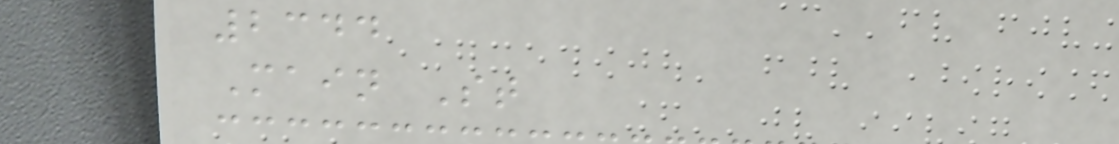2344
Main St
